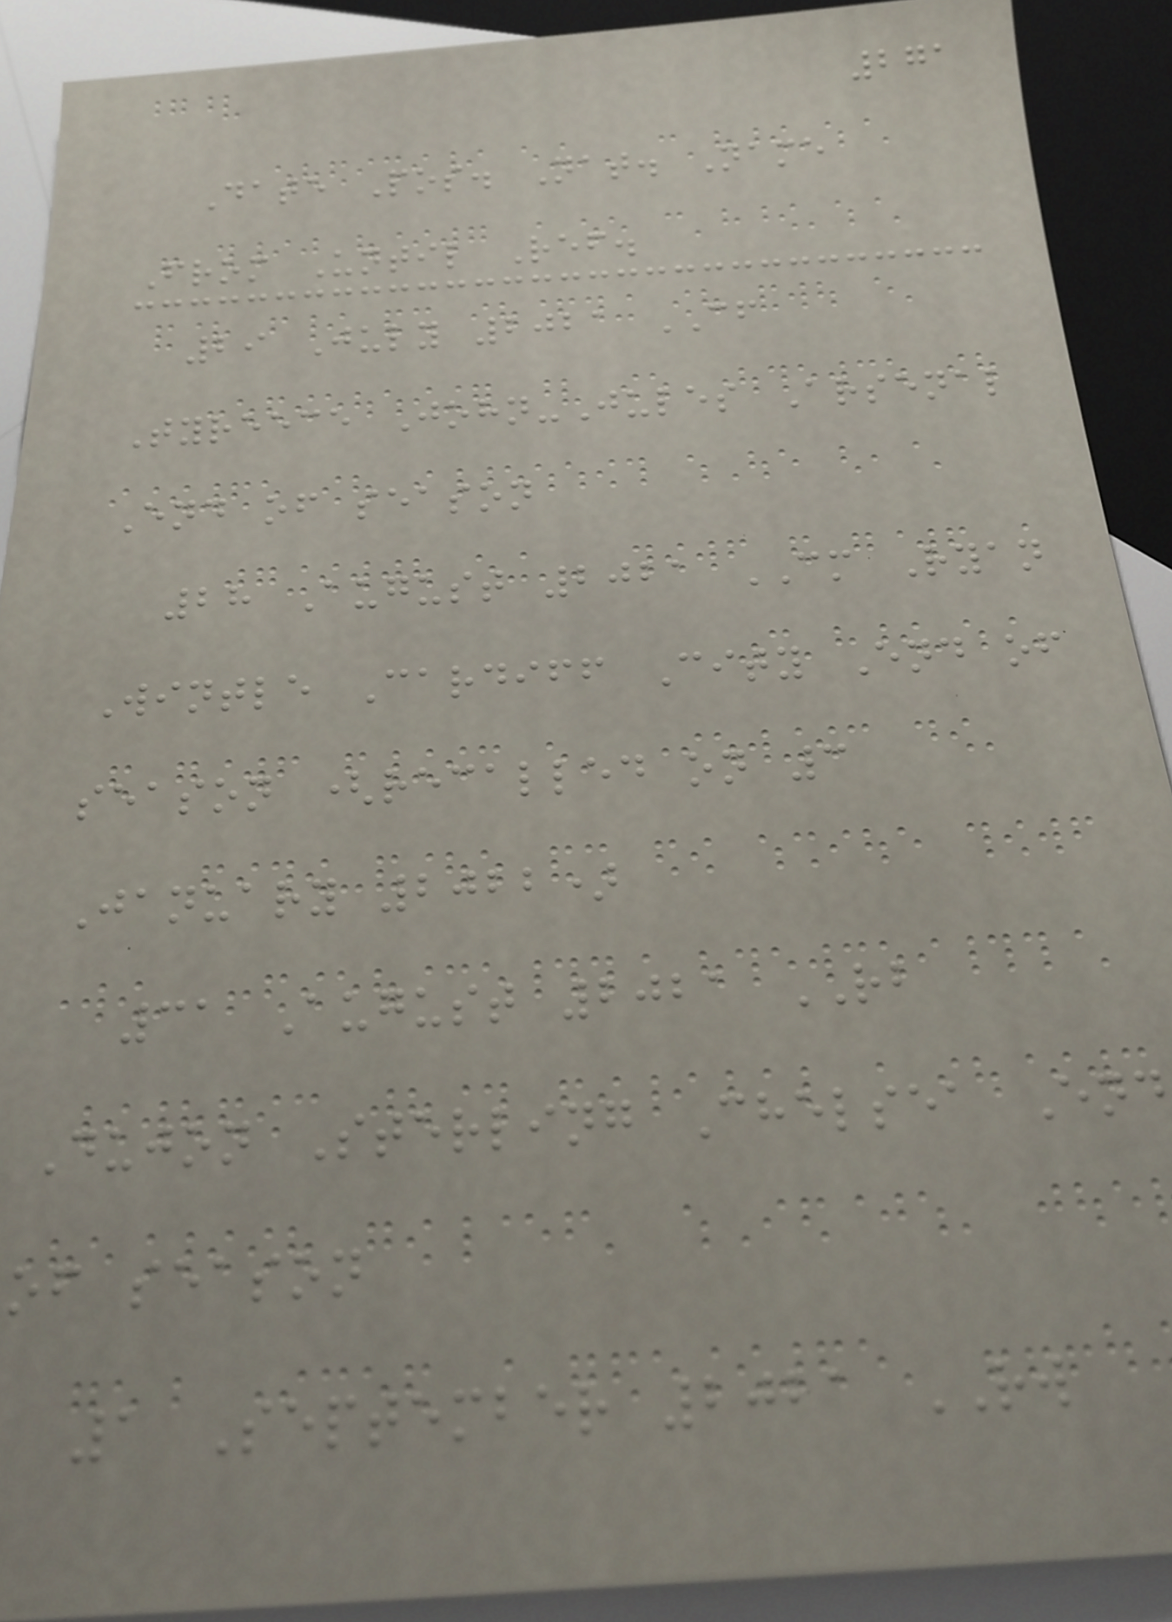271
Date Pos. Nat. Name
From Until Ref.
29 July 2021 CF
Tyreece John-Jules Arsenal
End of season
28 August 2021 CM Ryan
Wintle Cardiff City End of
season (recalled on 3
January 2022)
31 August 2021 RB
Dujon Sterling Chelsea End
of season
1 September 2021 RW
